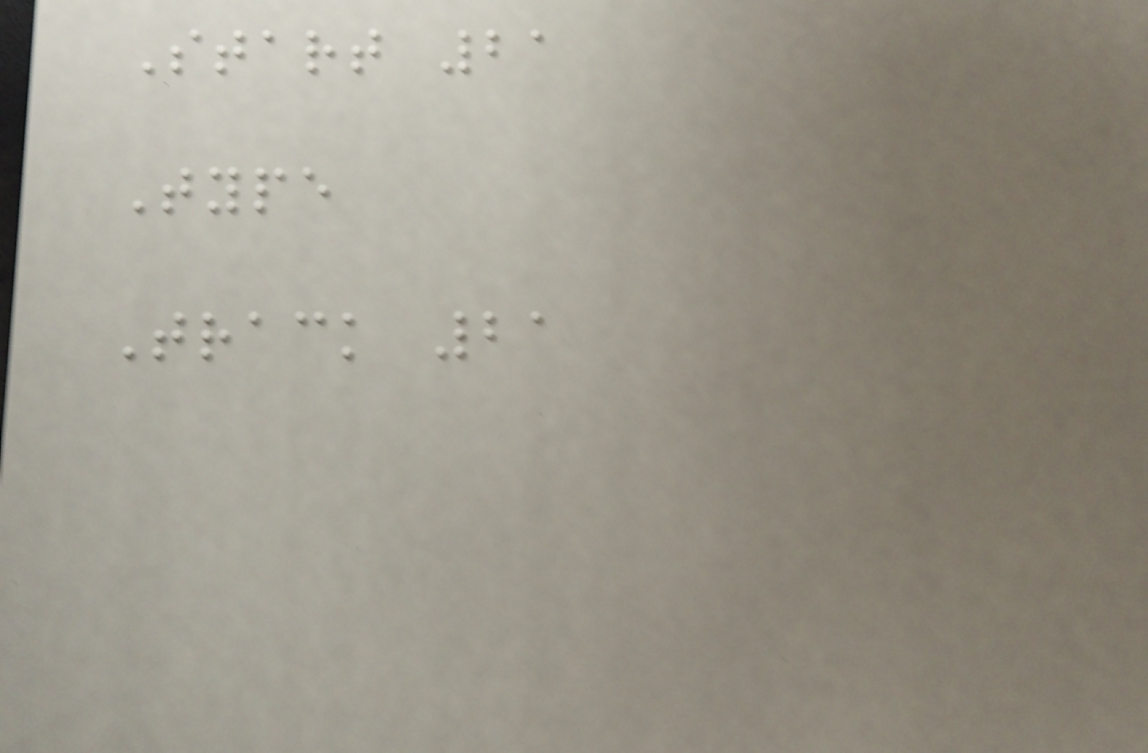Start 21
Type
Track 21
